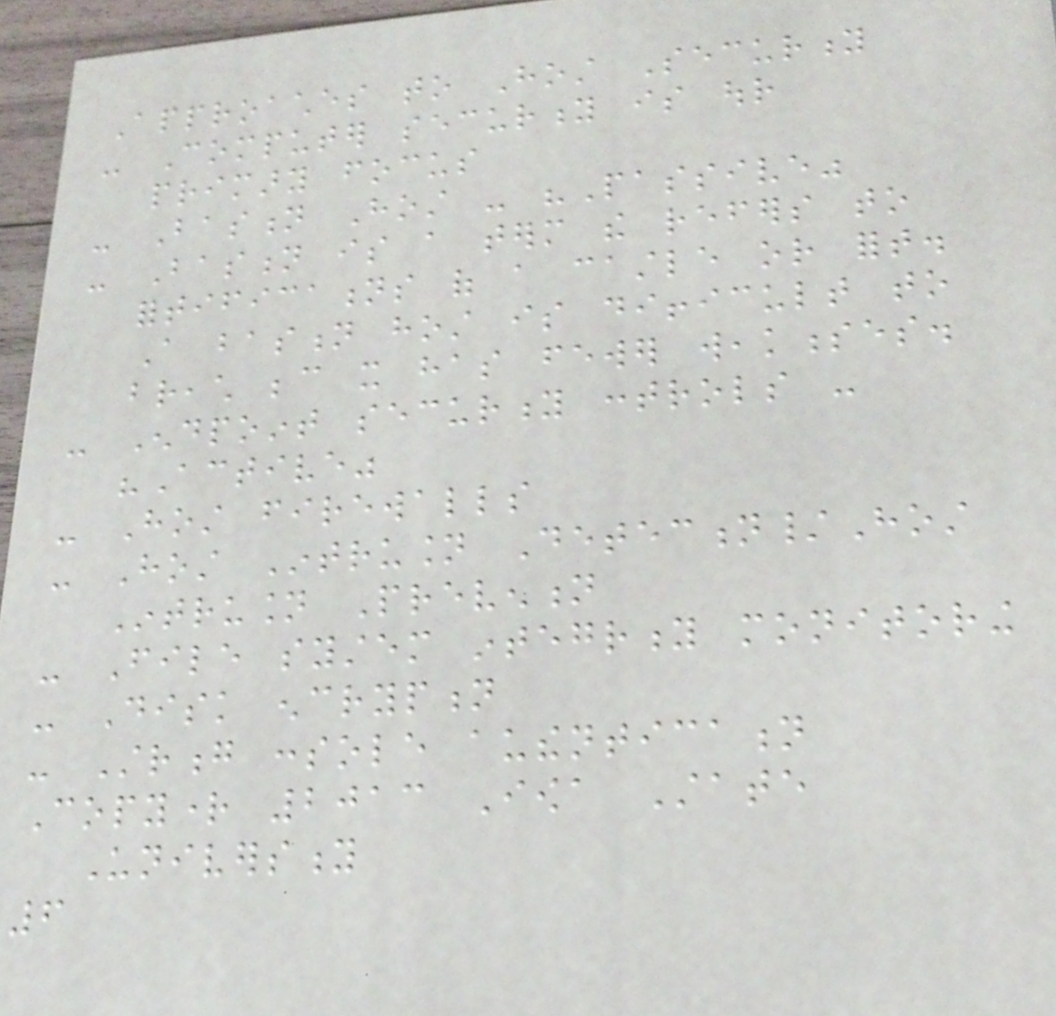Approaches to Host Security
- Computer security is our
primary focus
- Bastion Host - "Passive"
- Bastion is a term the refers to
fortifications of a castle or fort.
A bastion host is difficult to
breach because it has fewer weaknesses.
- Endpoint security controls -
"Active"
- Host firewalls
- Host Intrusion Detection/Host
Intrusion Prevention
- File system integrity monitoring
- Disk encryption
- Strong console authentication
Copyright 2013 Iowa State
University
6
